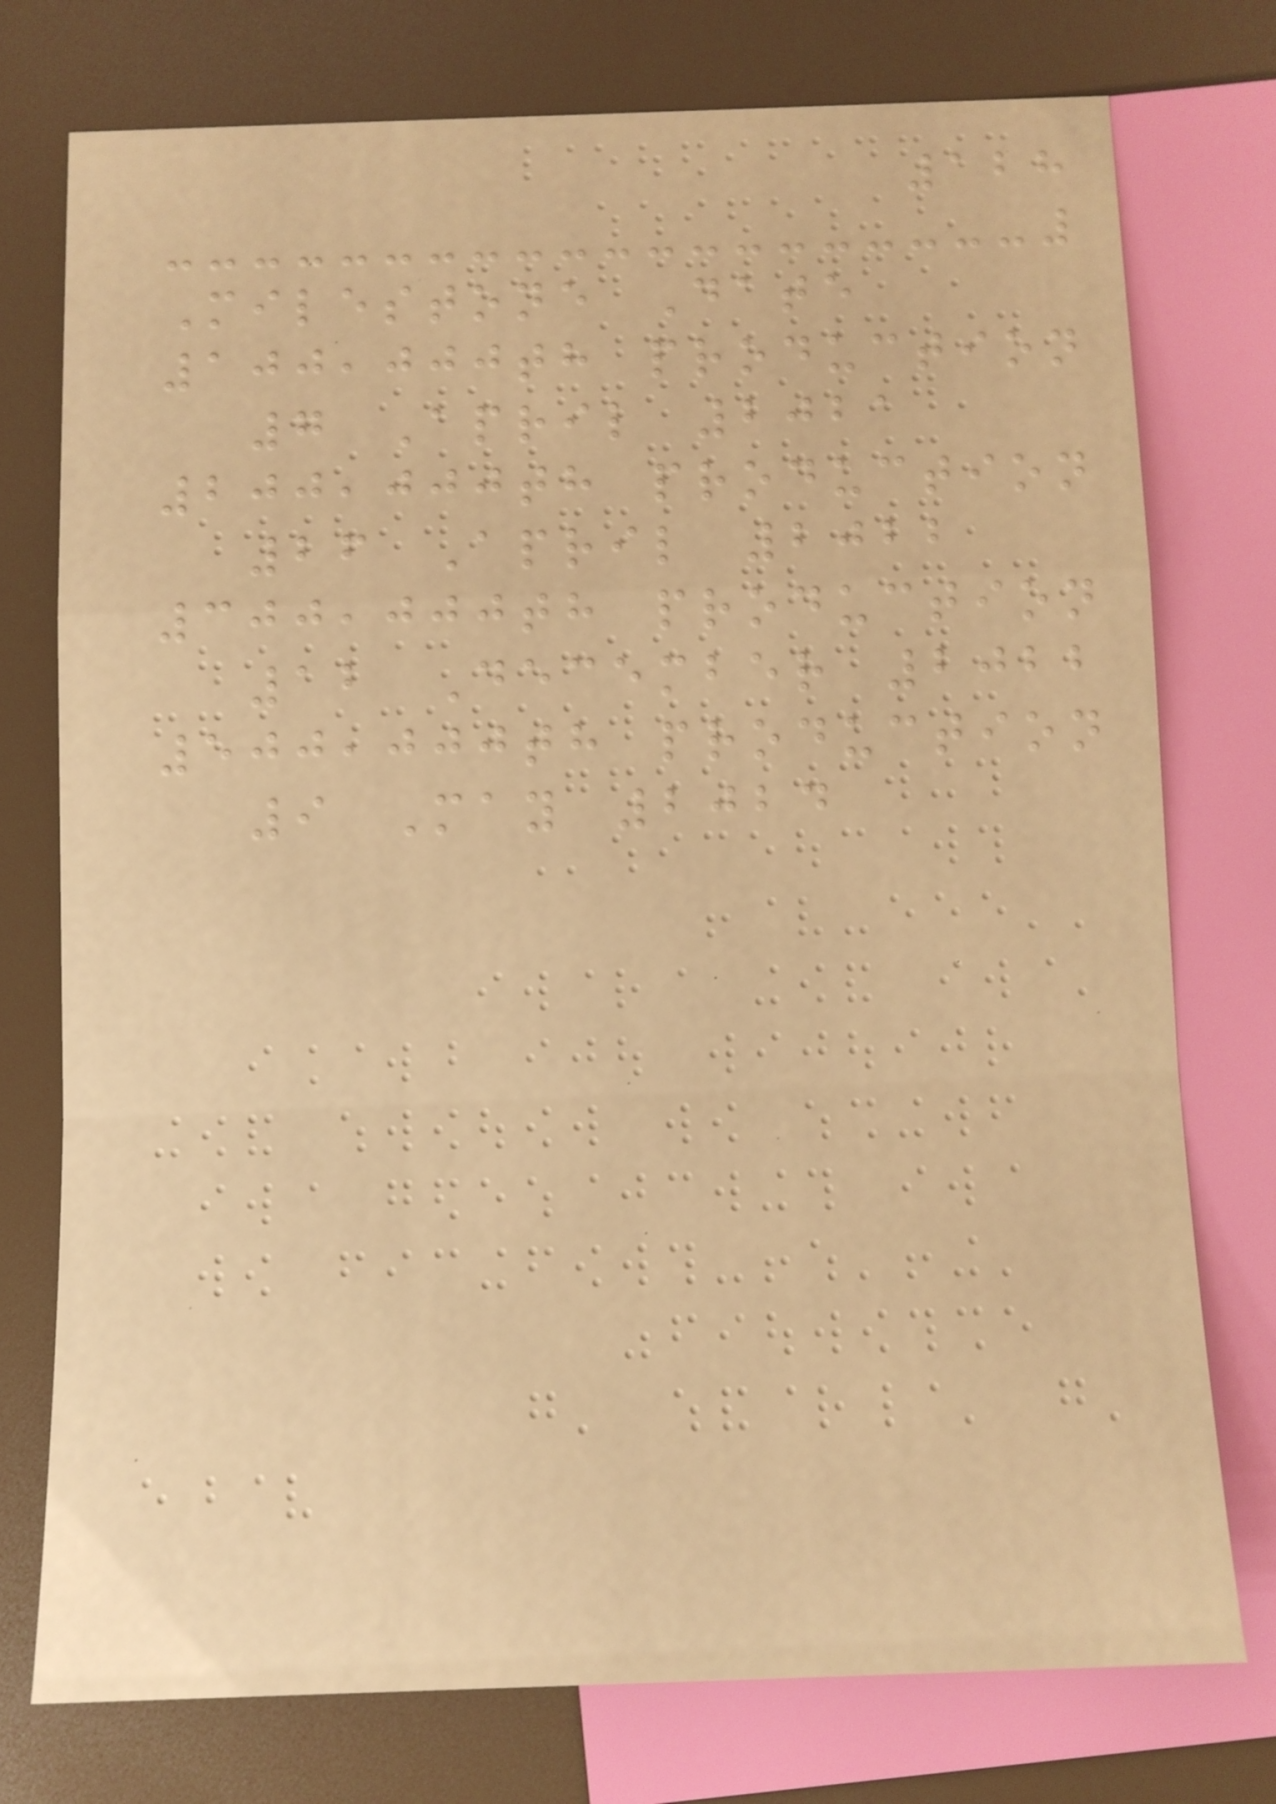128
Milestone Date
100,000th production
7 April 2021
200,000th production
26 April 2022
300,000th production
12 December 2022
500,000th production
9 May 2024
